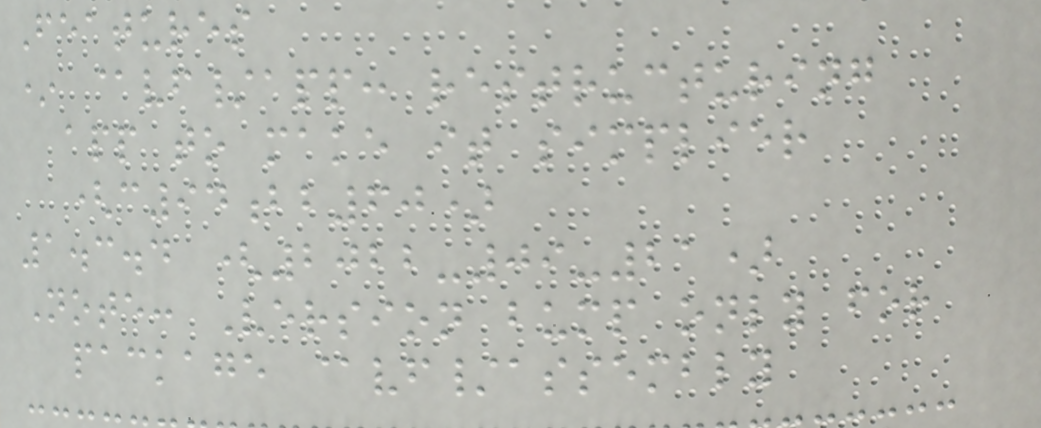Features
* @vf/app: restructuring
app to make it simplier
(c94bb60)
1.3.4 (2022-09-21)
Note: Version bump only for
package @vf/assembly
